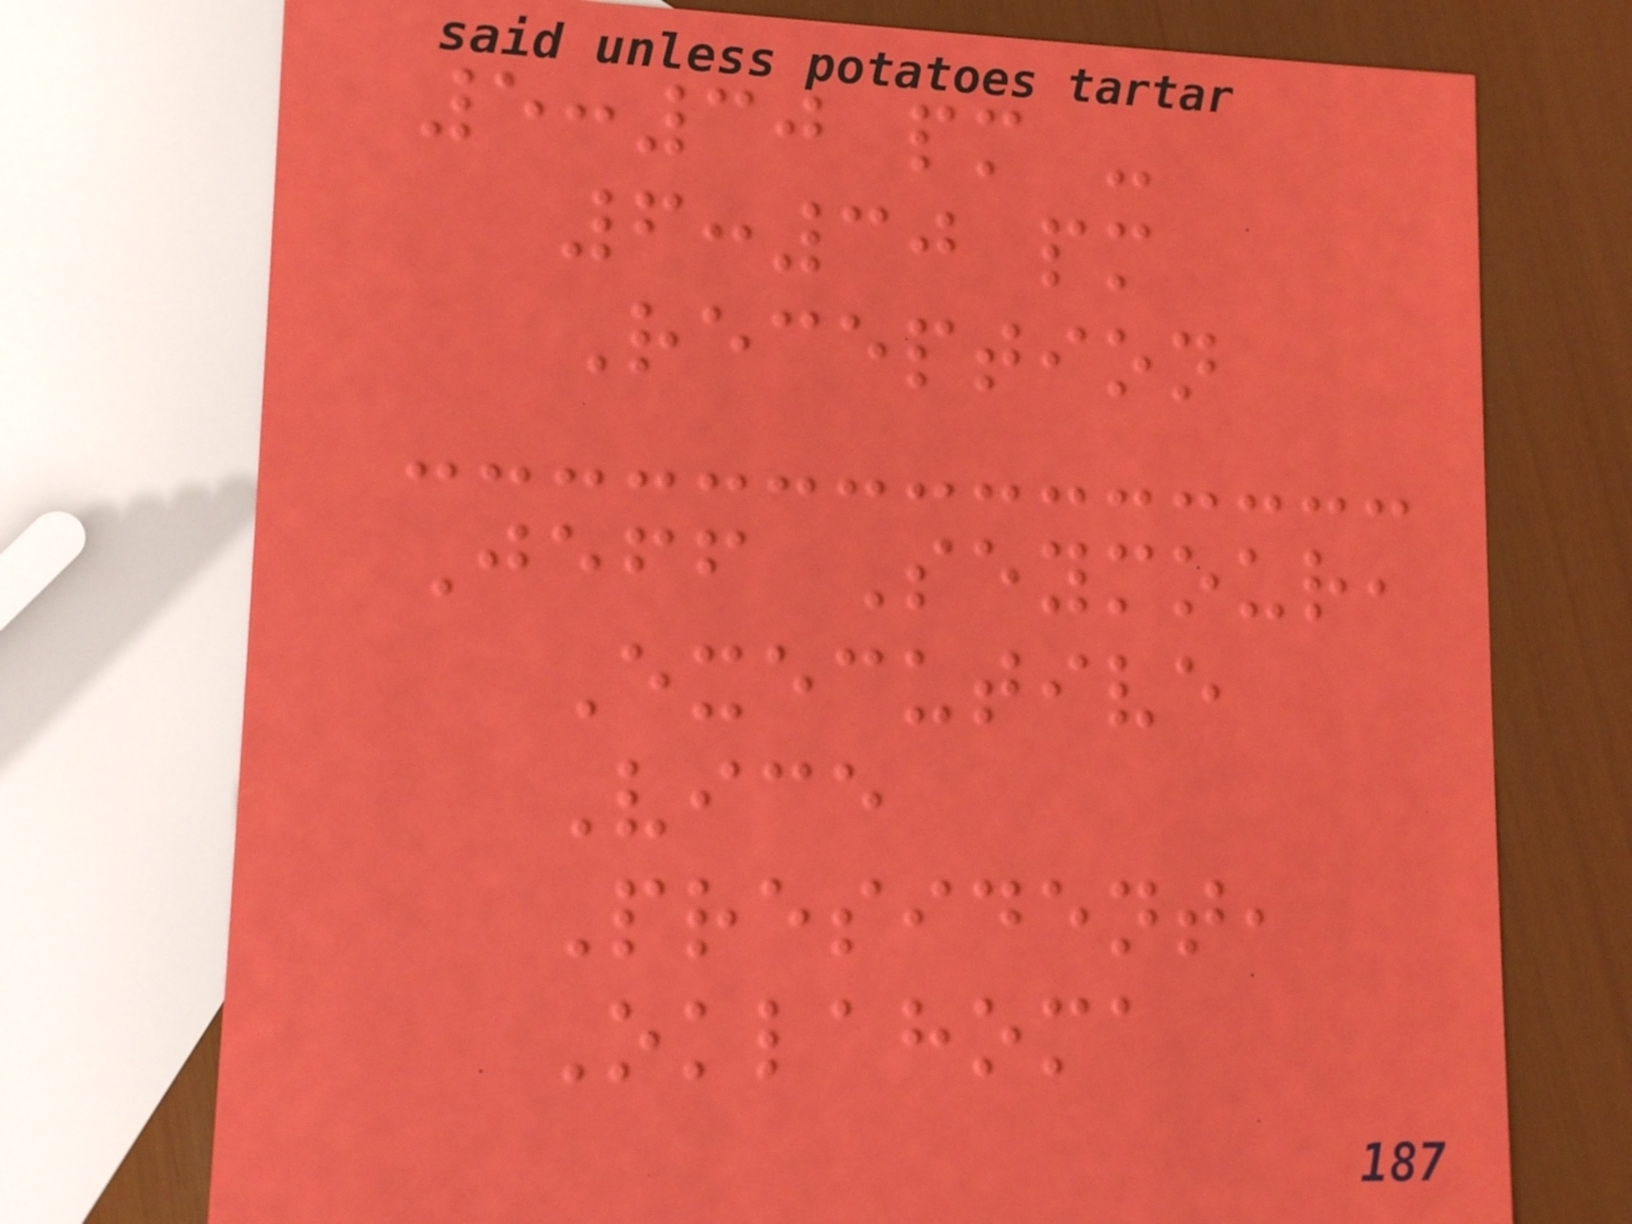5:30 pm -
6:30 pm
Reception
Jeff Seymour,
Executive
Vice
President,
Oklahoma
